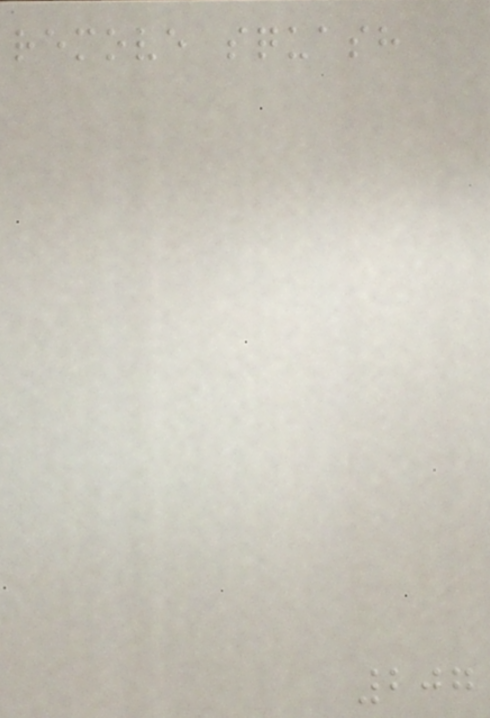remove squash
207
